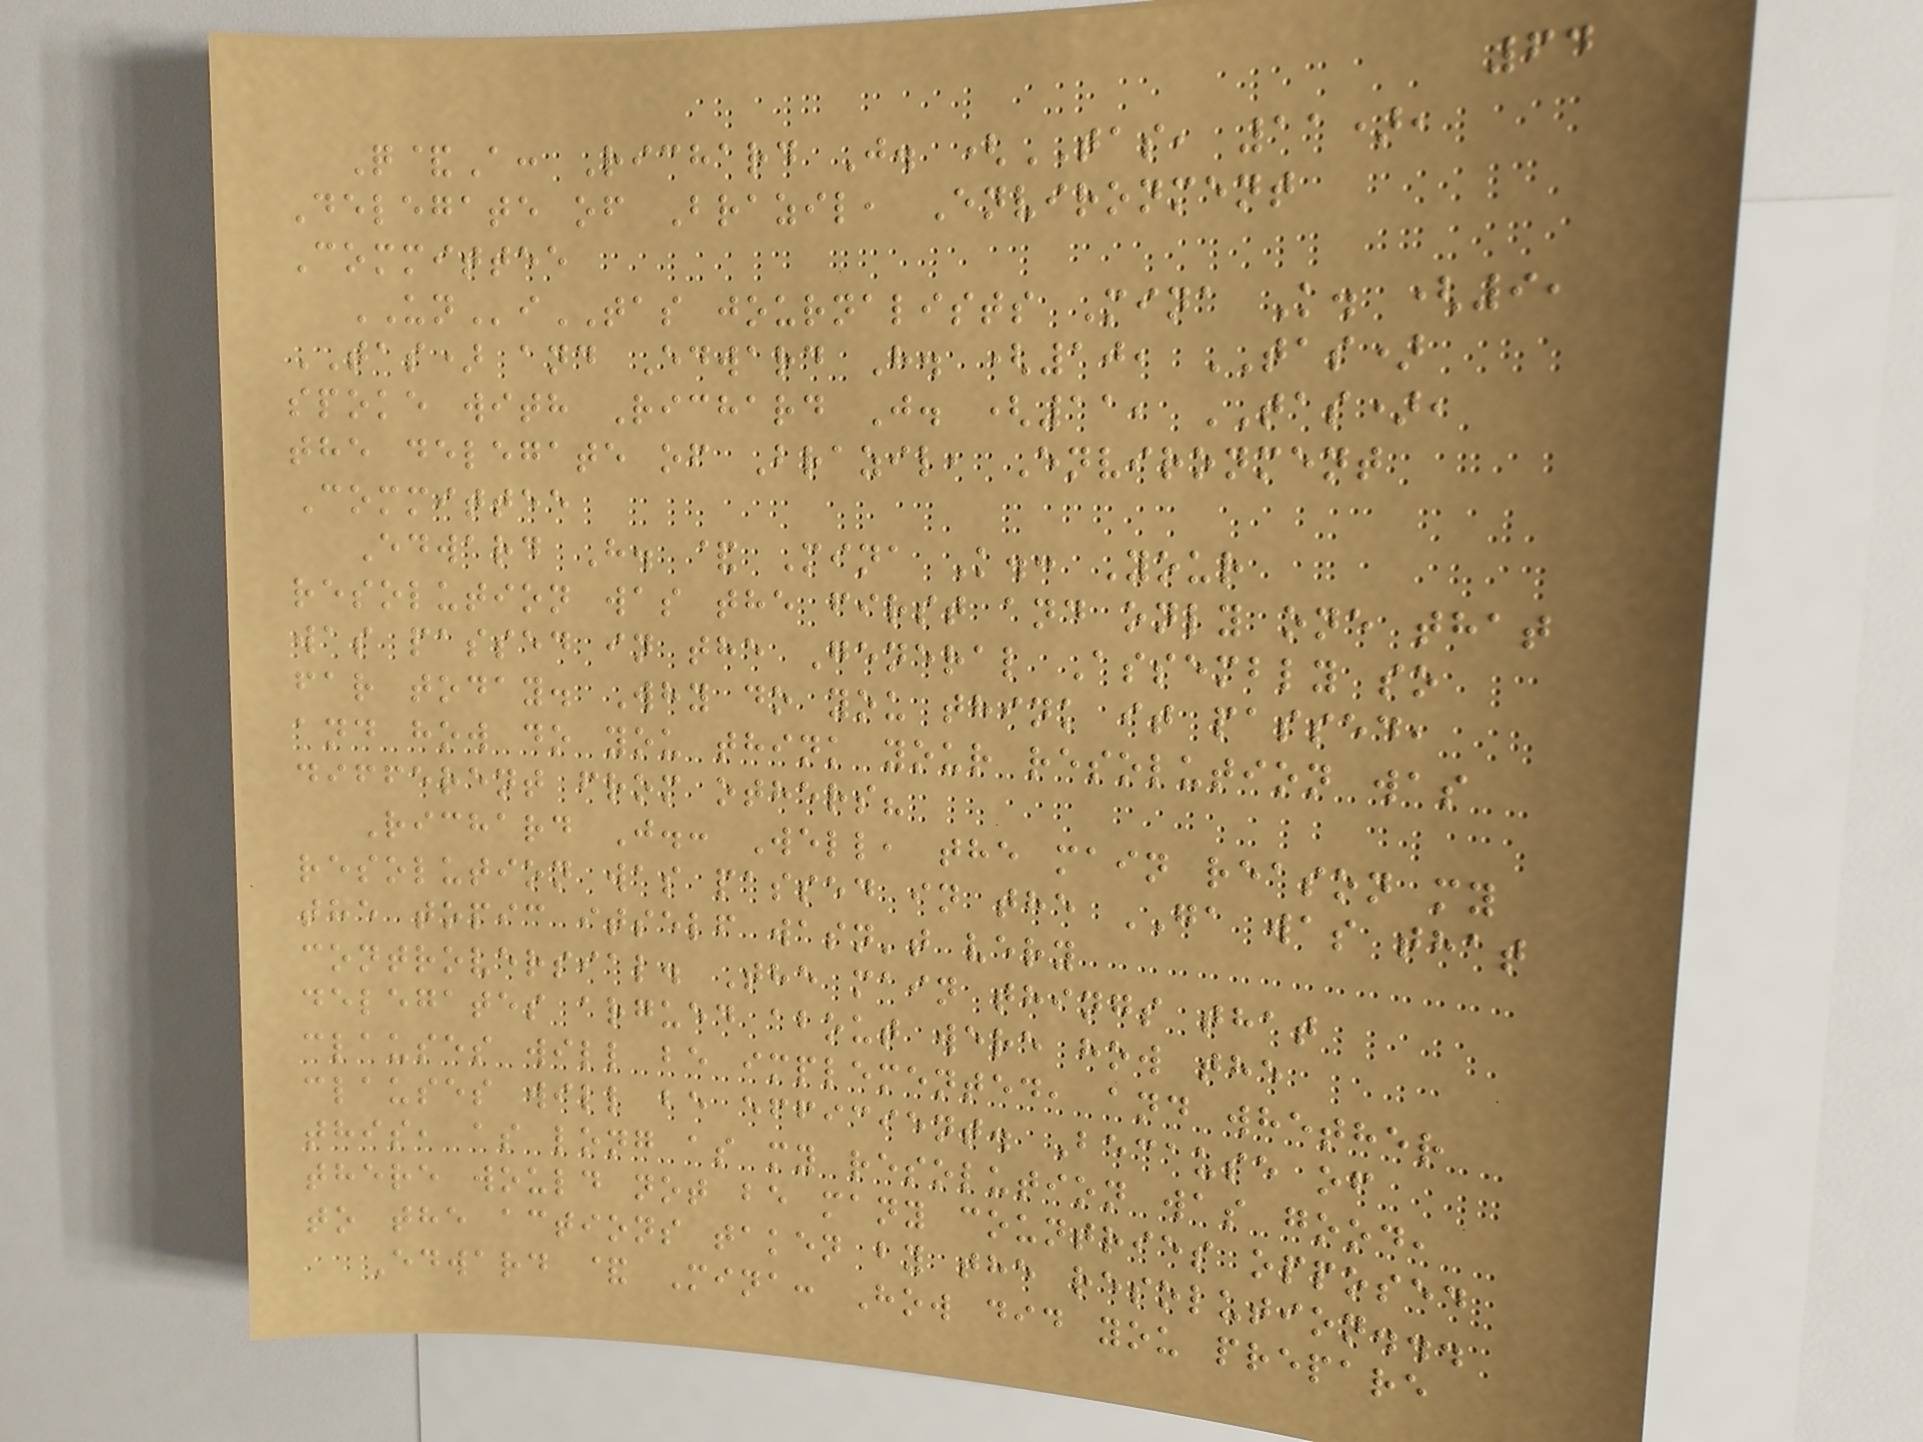64
Q&A: Richard J. (TAS, 11),
Delegate of Brazil, Environment
Committee
UNiTAS journalists Mina K. (9,
TAS) and Edward H. (10, TAS)
spoke with Richard J. (11, TAS),
the delegate of Brazil, Environment
Committee
Edward H. & Mina K.: Your
resolution was the first and only one that
was passed in the General Assembly so
far today. Why do you think it passed,
and how do you think your resolution was
different from others?
Richard J.: Well, the main reason my
resolution was passed in the GA was that
the topic itself wasn't very
controversial. The main things that
delegates argued about were how the
clauses will be implemented, and whether
clauses will be efficient. Because of
this, as long as my resolution was good,
there would not be many countries opposed
to the actions taken by the resolution...
Edward & Mina: How did you prepare
